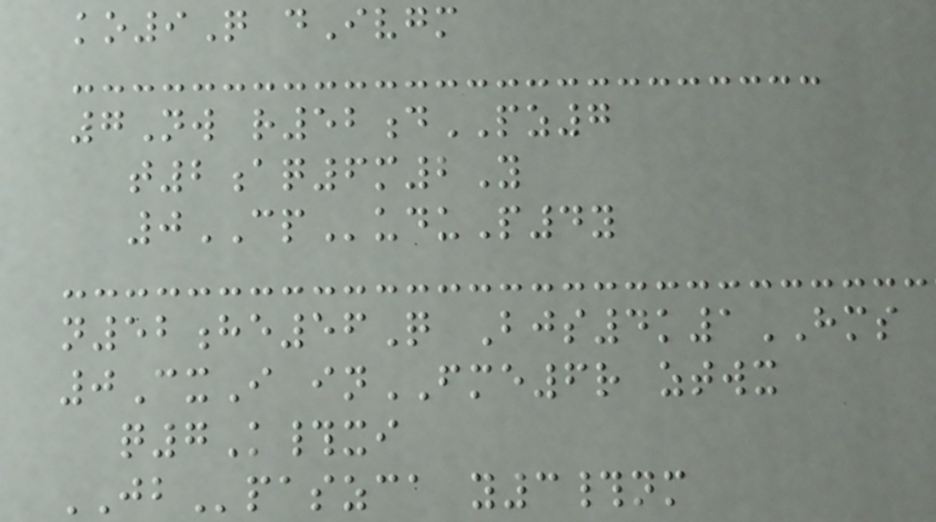ko9Q dIvgm
7Nw r52dPZ7
t2aq6m2Y
0CPuduP4y
n52he56Q Bjs4k1HMS
0CxI inFME6r ztwx
q7K#xi
JBpaszca y3#nm
